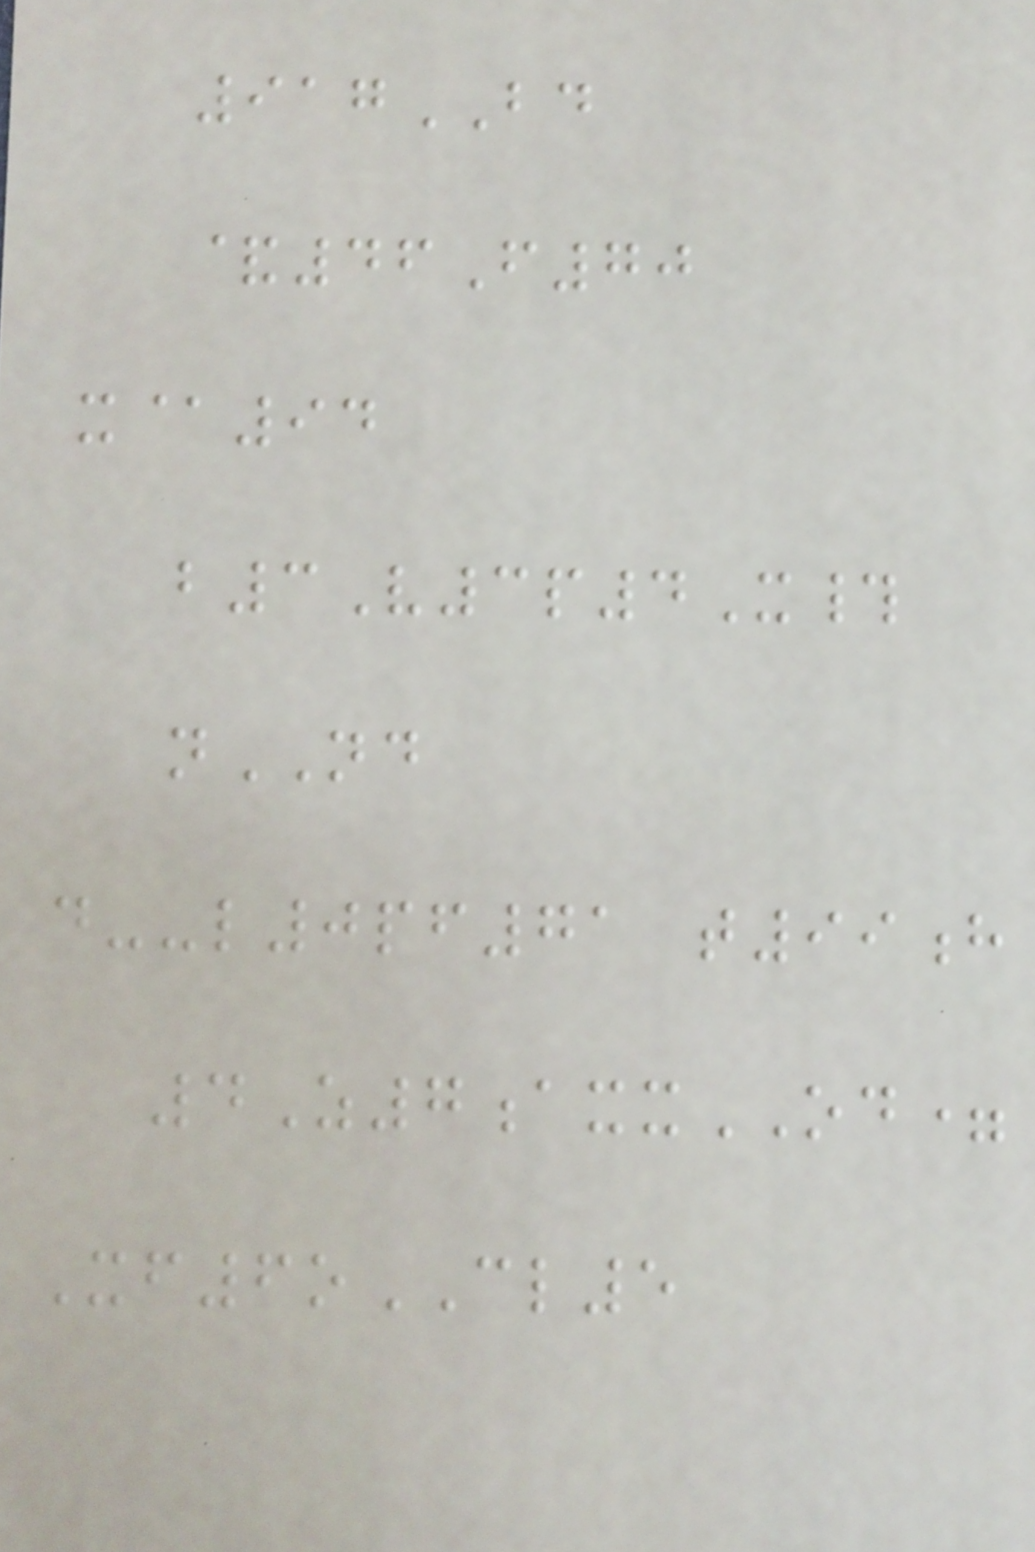917BD
&46F70
x@94
b3V3p4X#
nND
d--l0pf71 t99h
4Z7axxOD=
Xf6oCL5
